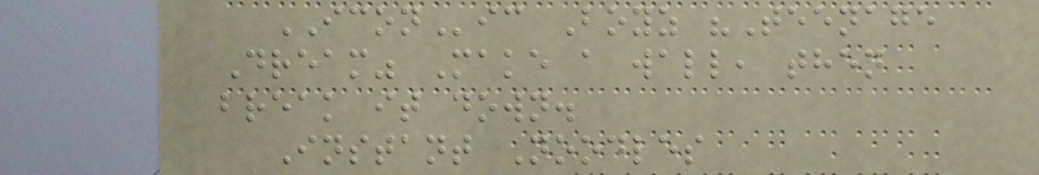ICONic Boyz "Teenage
Dream" Make a wall, then
break it down.
Instant Noodles
